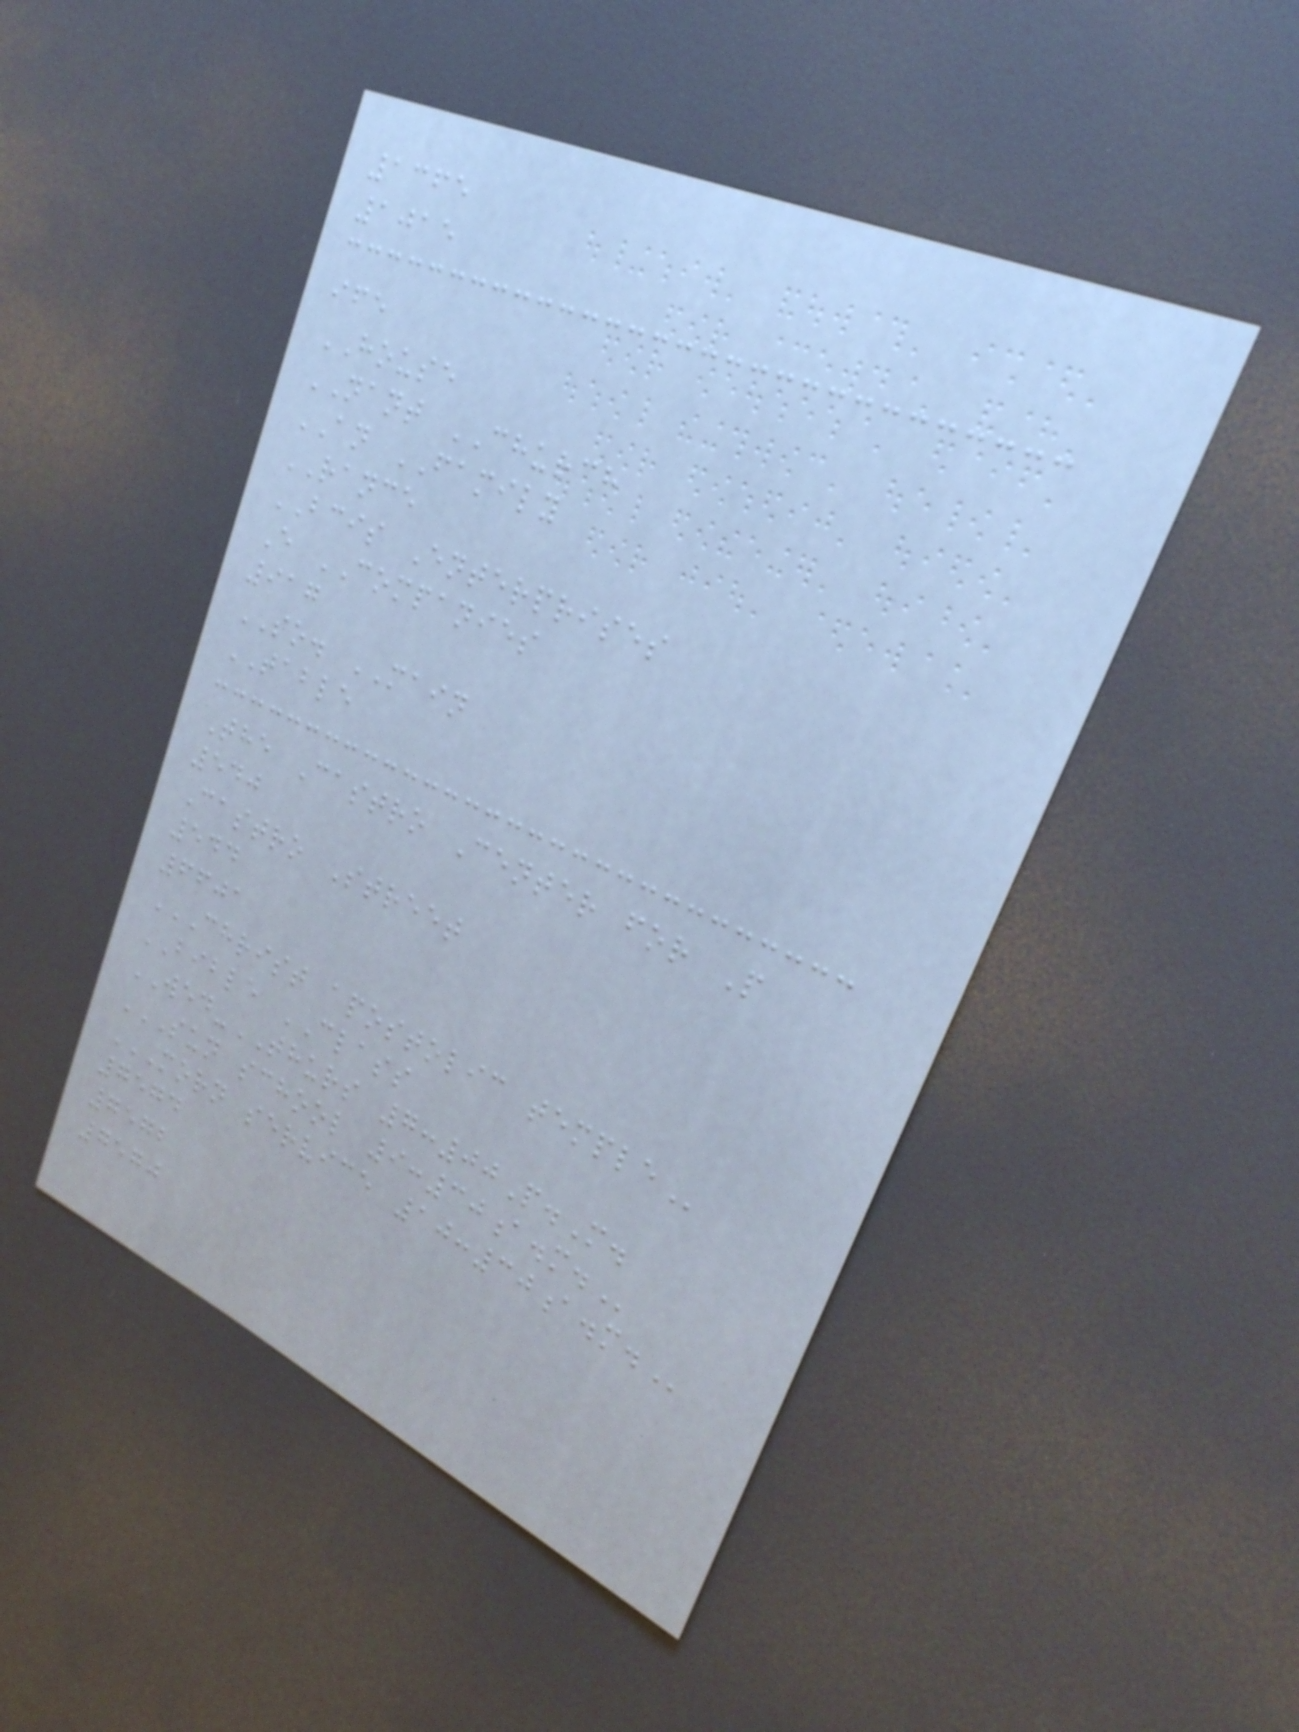1365
1015
ife
HOUSE
NANT CHURCH
AN FAMILY
RANCE
BCIS Enterprises
E COMPANIES
917
SO. MAIN
TABLE
The Castro Center for P
540
Castro Street
544
6601
CHRIST APOSTOLIC TEMPLE
BIBLE CLASS
WED-THURS 7:00P.M.
SUN SCHOOL 9:30A.M.
MORN SERVICE 10:30A.M.
7574
7572
7570
